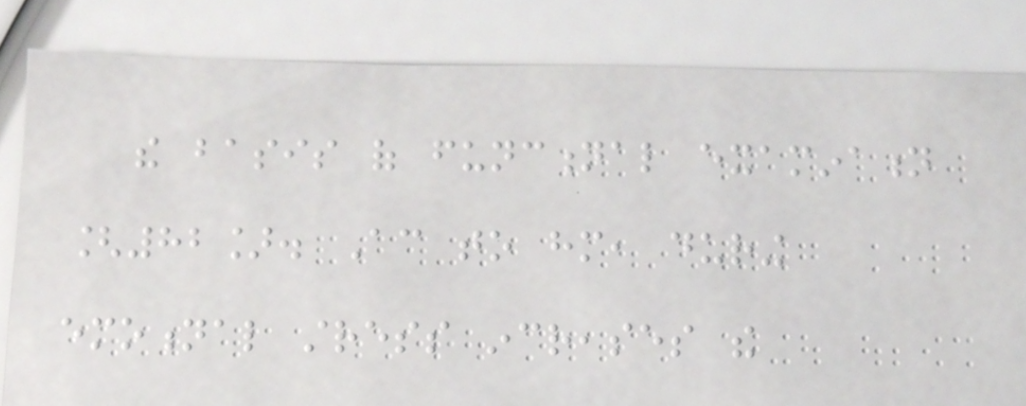the basis of functional examination
[82]. According to him, during
emotional stress increases the
